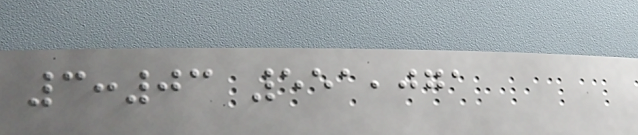3:03 551,071
